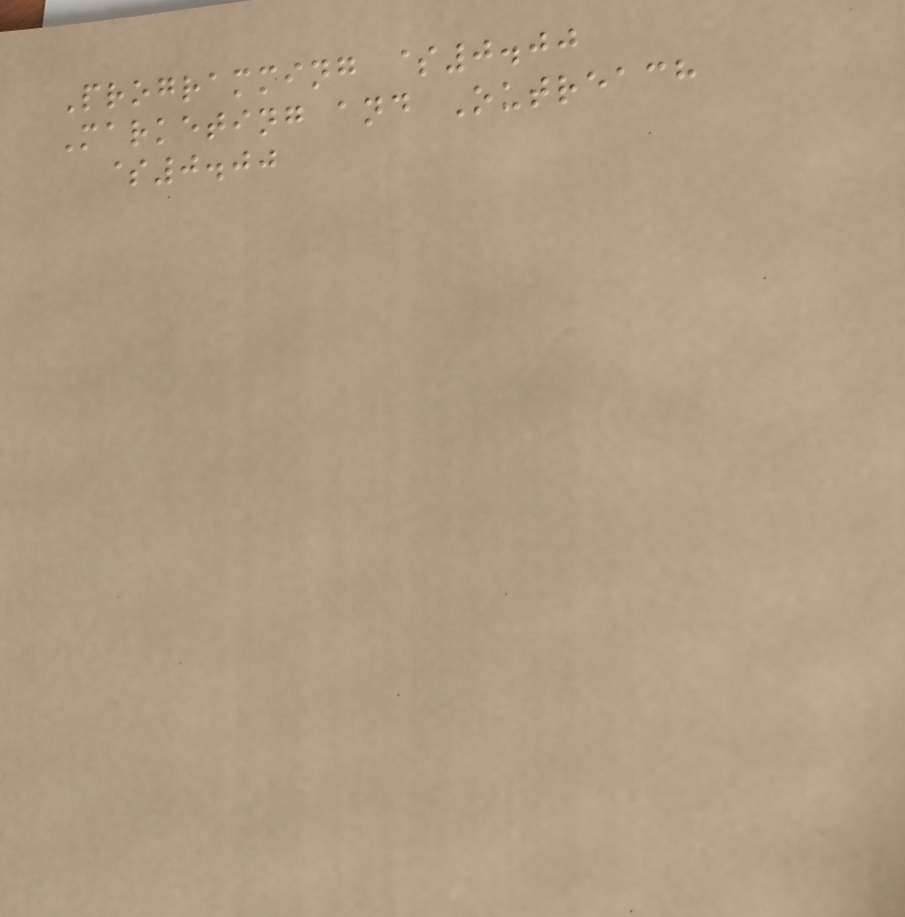Programming $0.00
Marketing and Outreach
$0.00
